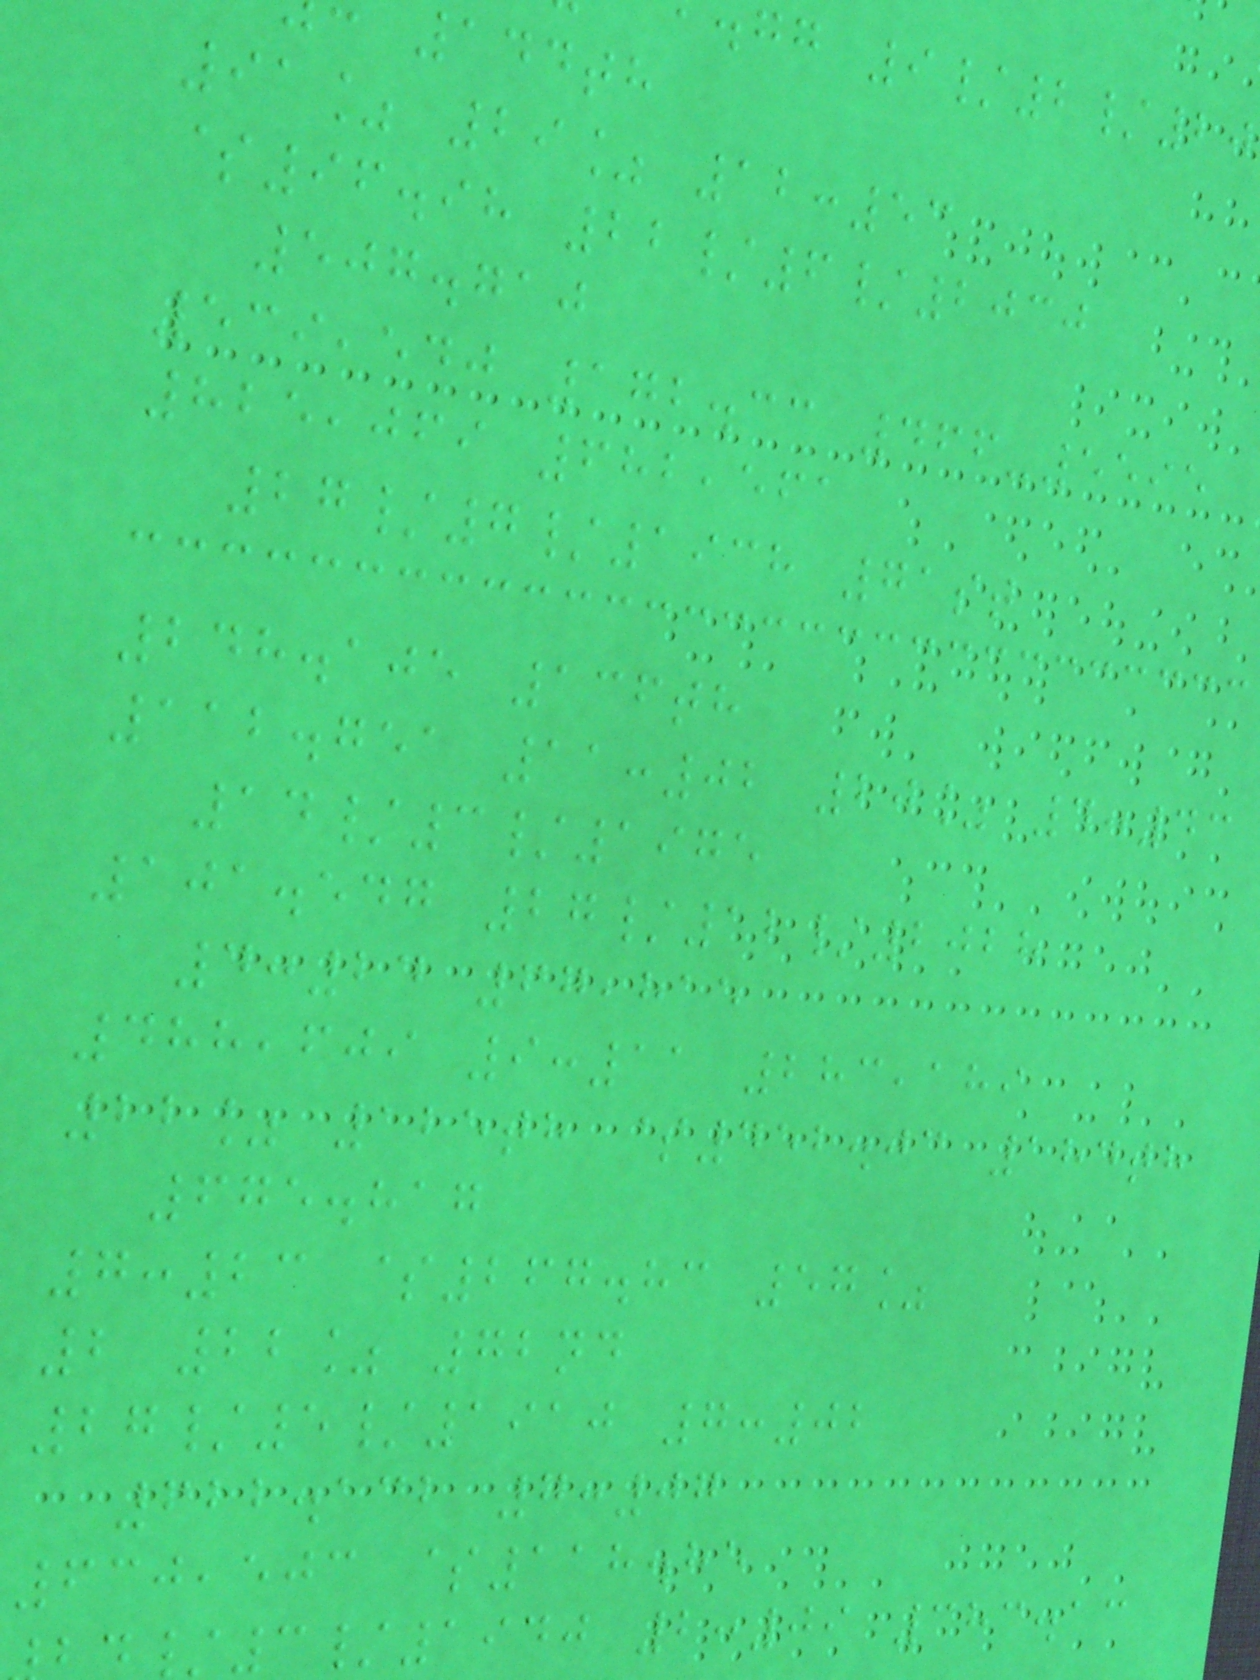gg 9/2/20
144th
91% 29% 12:53
$96.98 22/6/2030
507.710
539,540 172.33 466-5595
825,069 682,561
27/7/1938 71st
248.105 136th
112.751 11:02 20% 4:43
14/3/1975
101.547 27/12/2028
4:24 67,815
488,609 9:11 283,189
22% 125th $452.03 184th
675.817
7:23 $267.83 57%
2 22% 72nd
27/5/1910 7:02
622.132 7:07
630,503 $118.85
3/1940 2:09 383.13
